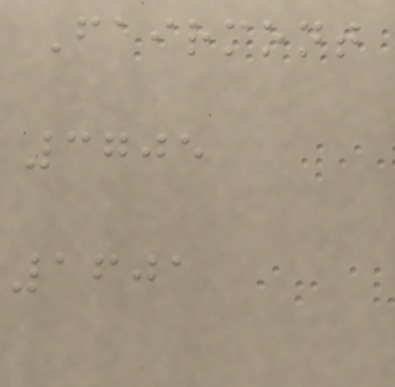Fairmont
3705
1601
